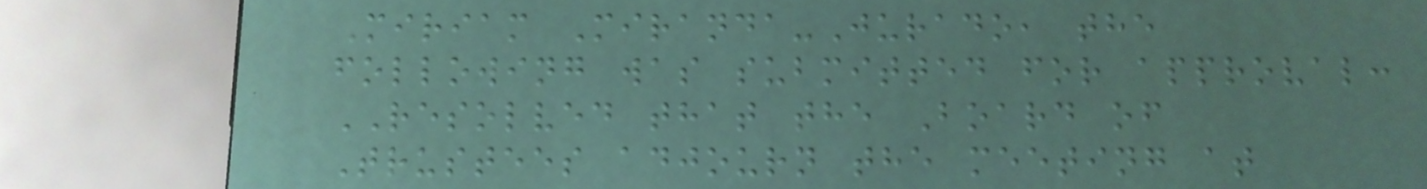Miriam Miranda-Jurado, the
following was submitted for approval:
RESOLVED that the Board of
Trustees adjourn the meeting at
